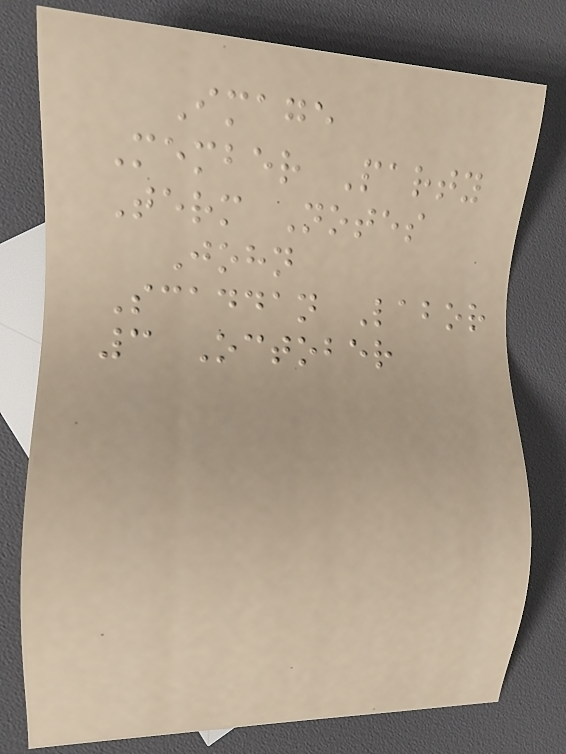Image
Member Party
Term Notes
John
Scaddan Labor
3 October
